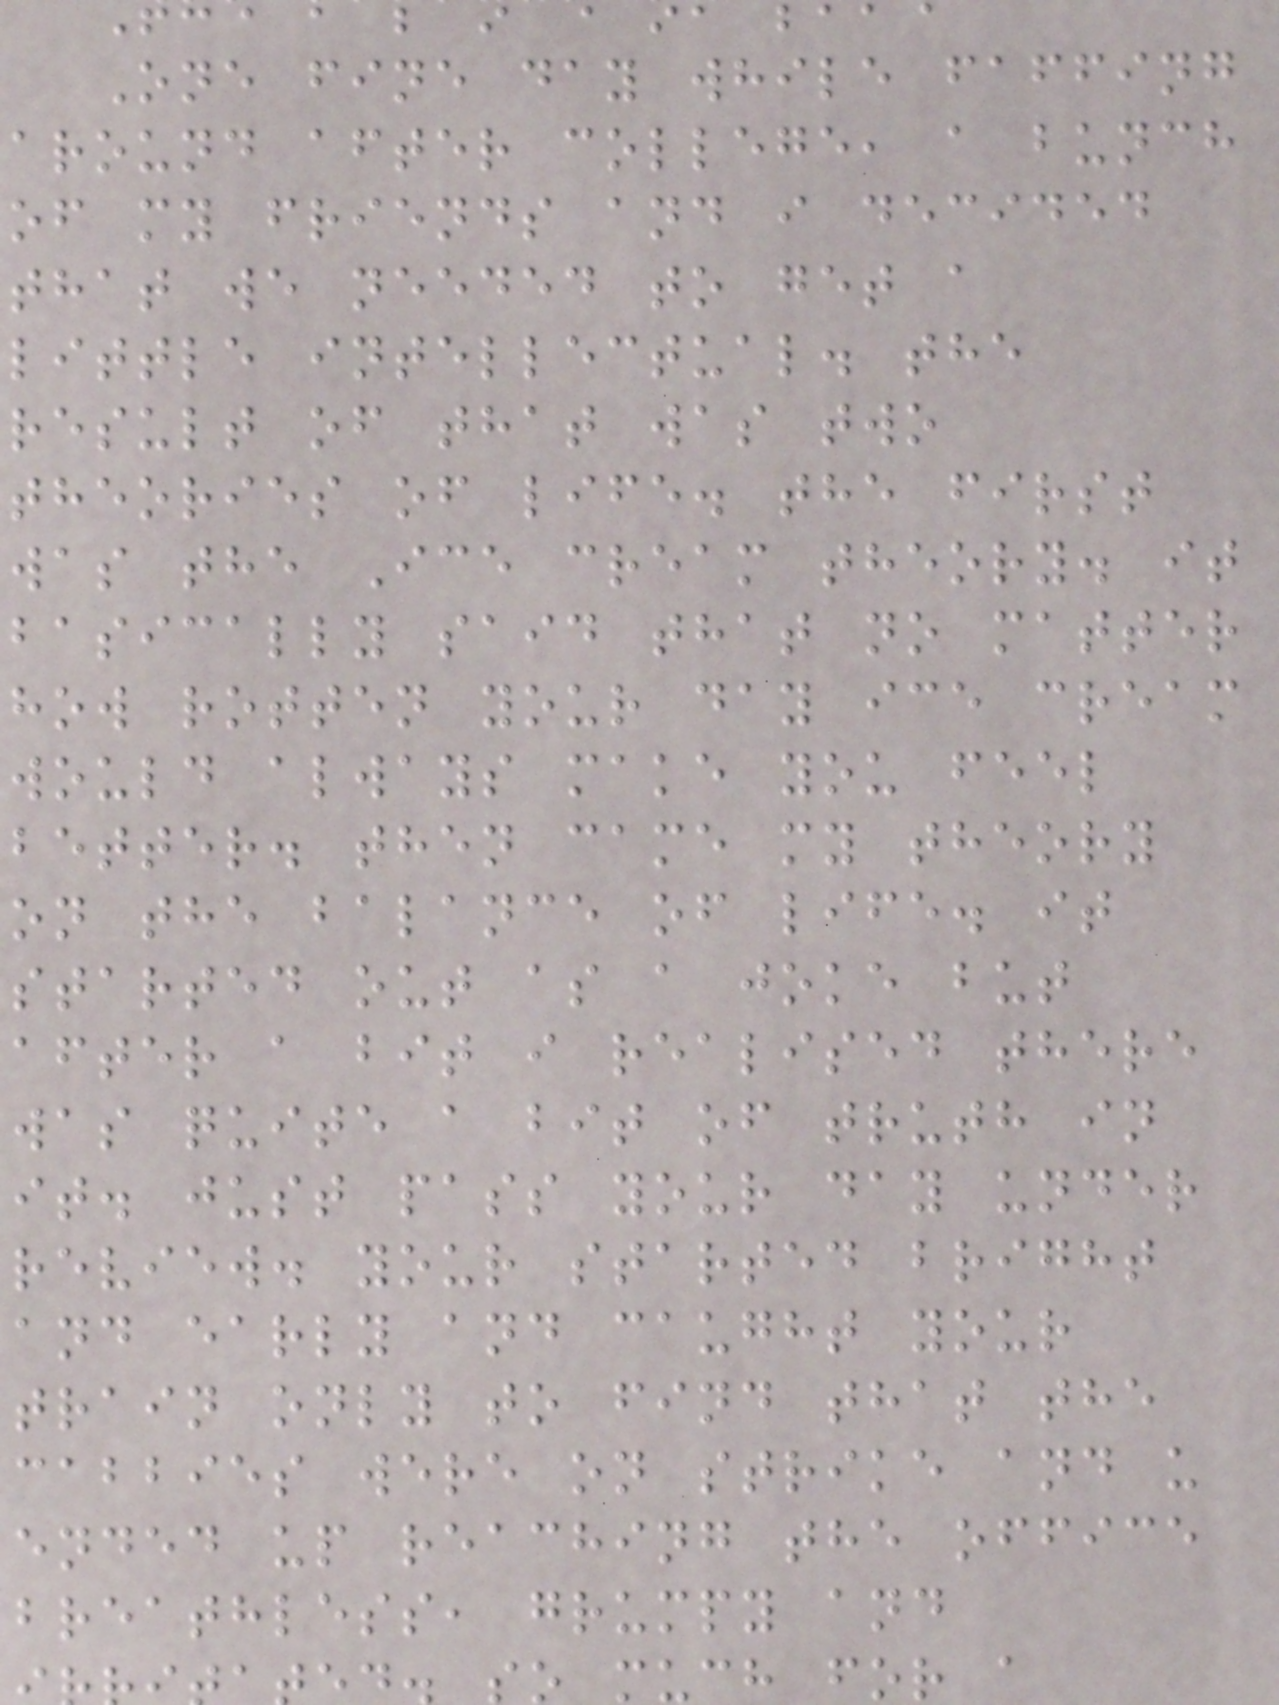One fine day while faffing
around after college, a bunch
of my friends and i decided
that we needed to get a
little intellectual. the
result of that was two
theories of life. the first
was the Ice cream theory. it
basically said that no matter
how rotten your day ice cream
would always make you feel
better. then came my theory
on the balance of life. it
started out as a joke but
after a bit i realised there
was quite a bit of truth in
it. just pass your day under
review. your started bright
and early and caught your
train only to find that the
cabbies were on strike and u
ended up reaching the office
breathless, grumpy and
o much for a
